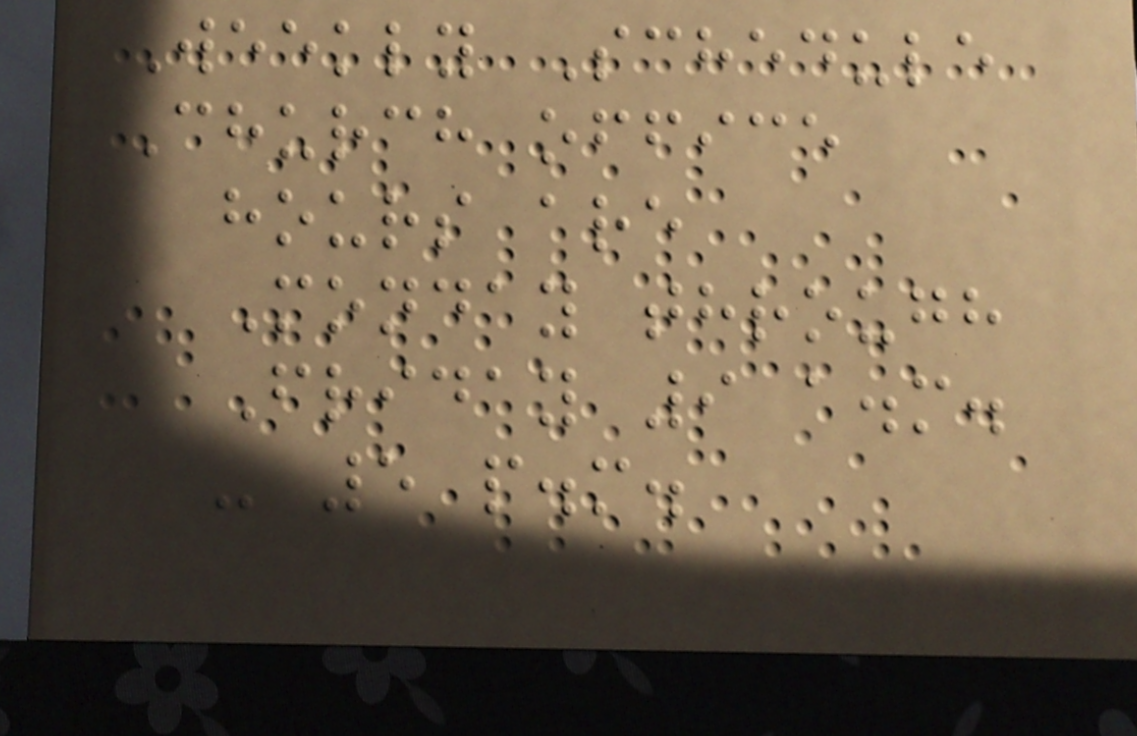Weekly Schedule
Church office
hours are
Monday through
Friday 9 a.m.
- 5 p.m.
